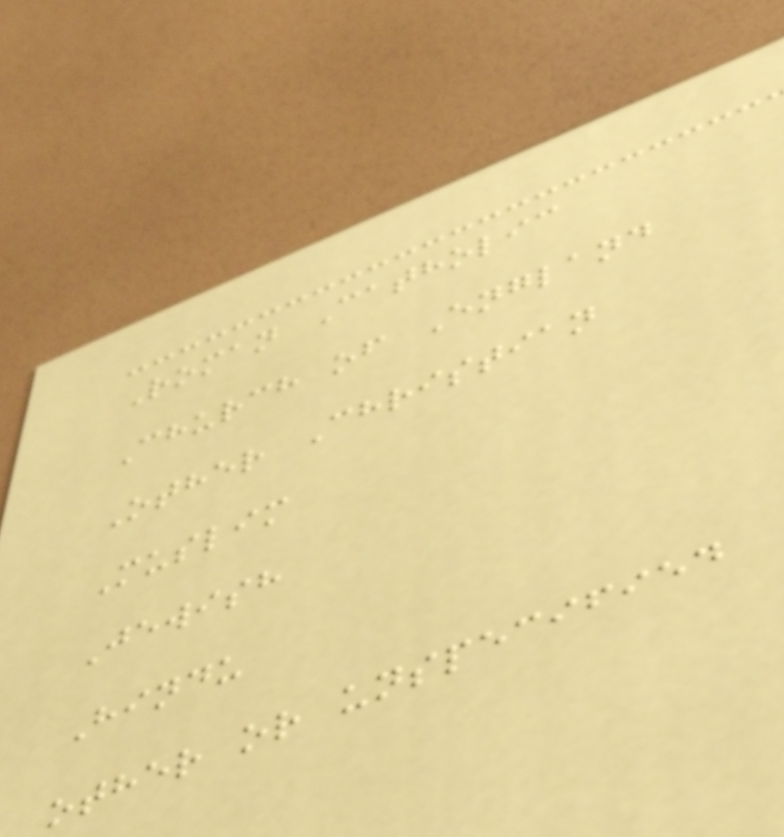Roman Catholic
Church of England
Other Christian
Muslim
Jewish
Hindu
other or unspecified
